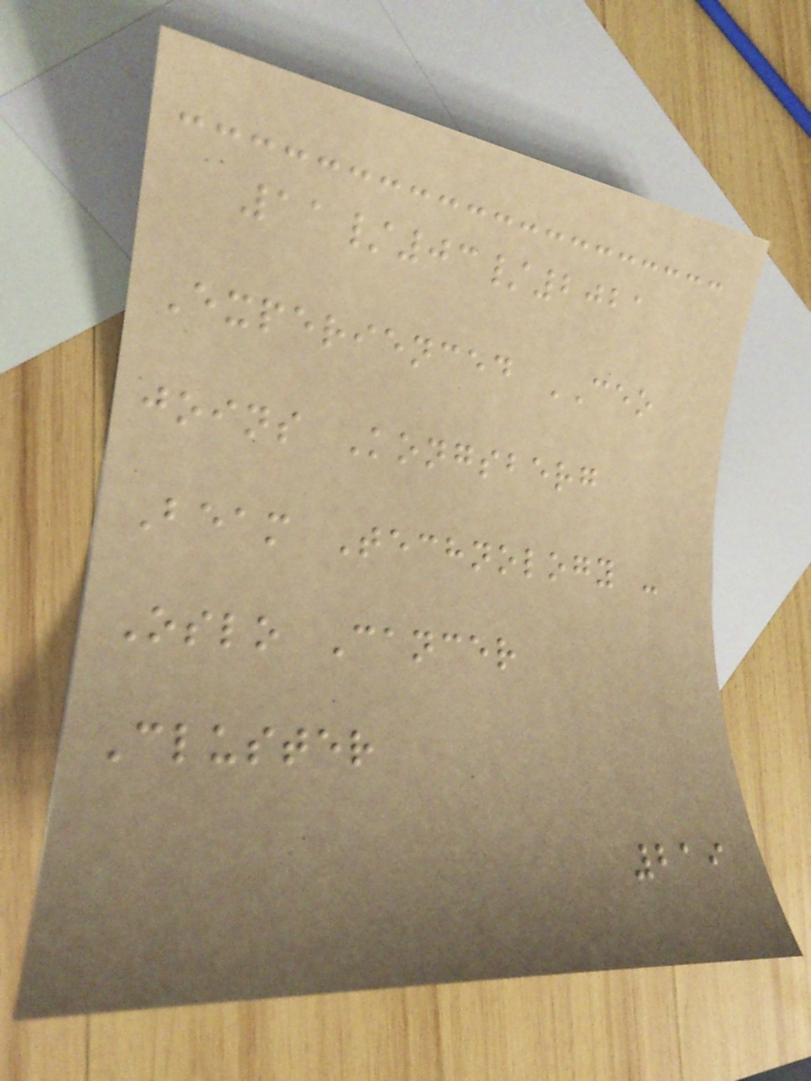11/03/2021
Experienced CEO
joins Kongsberg
Beam Technology -
Oslo Cancer
Cluster
219
